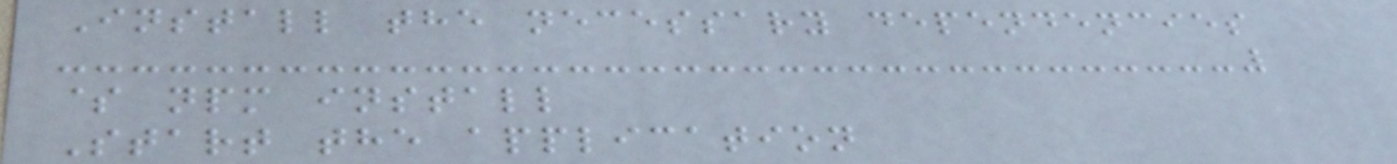Install the necessary dependencies
$ npm install
Start the application
